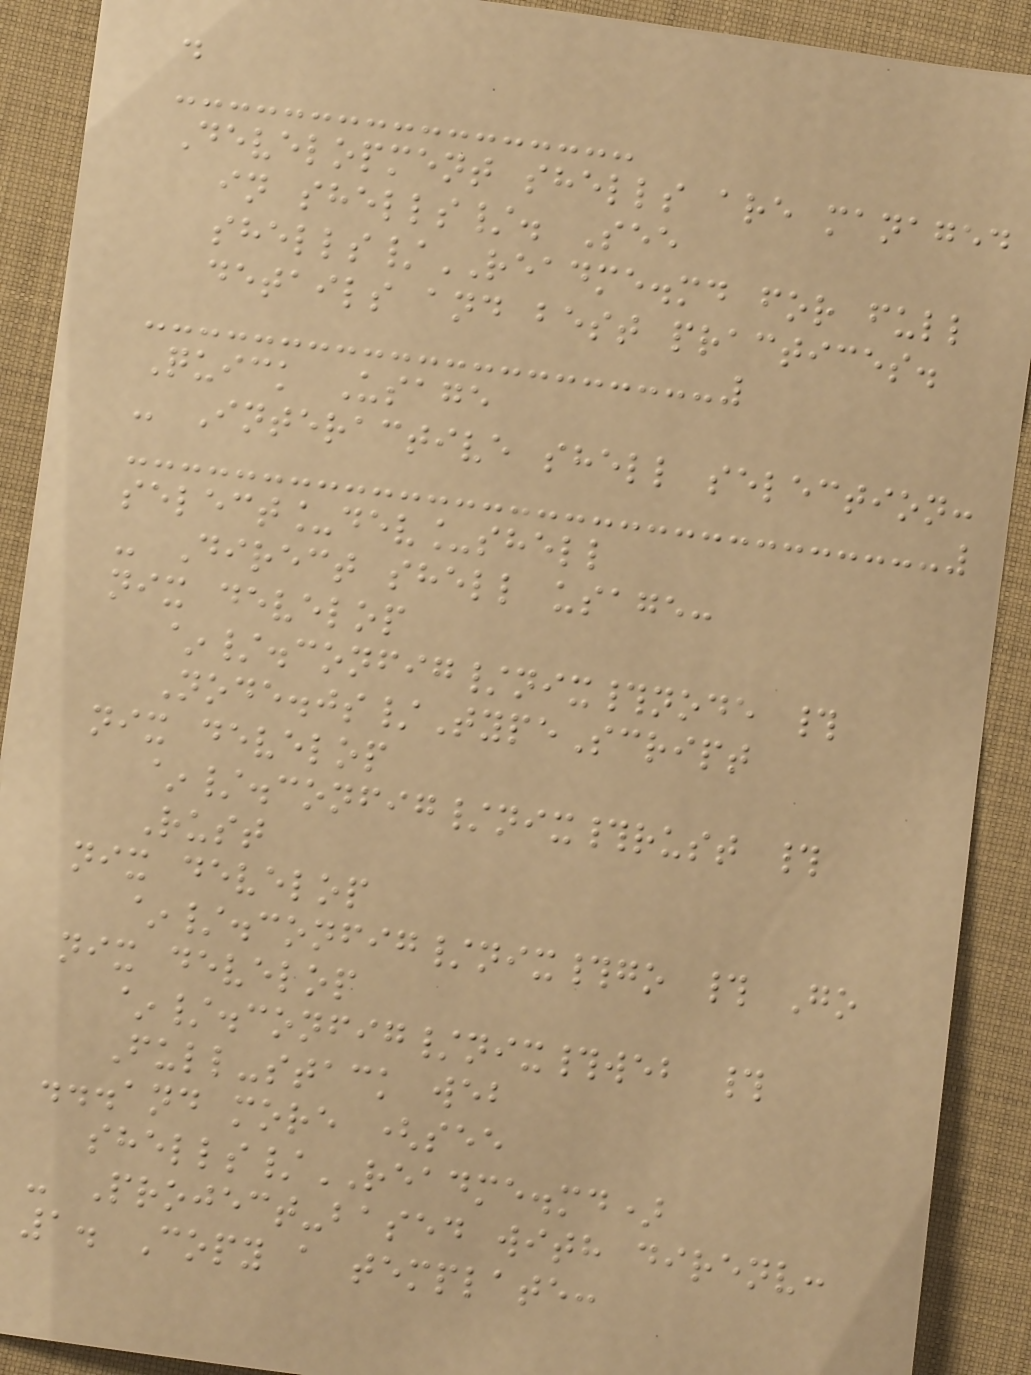.
Development shells are managed
in shells/. See
shells/README.md for full
details and best practices.
Quick Usage
- Interactive shell selection:
select_dev_shell
- Direct shell usage:
nix develop
~/.config/nix#node #
Node.js/TypeScript
nix develop
~/.config/nix#rust #
Rust
nix develop
~/.config/nix#go # Go
nix develop
~/.config/nix#web #
Full-stack web
...and more (see
shells/README.md)
- Project-based with direnv:
1. Copy a template:
